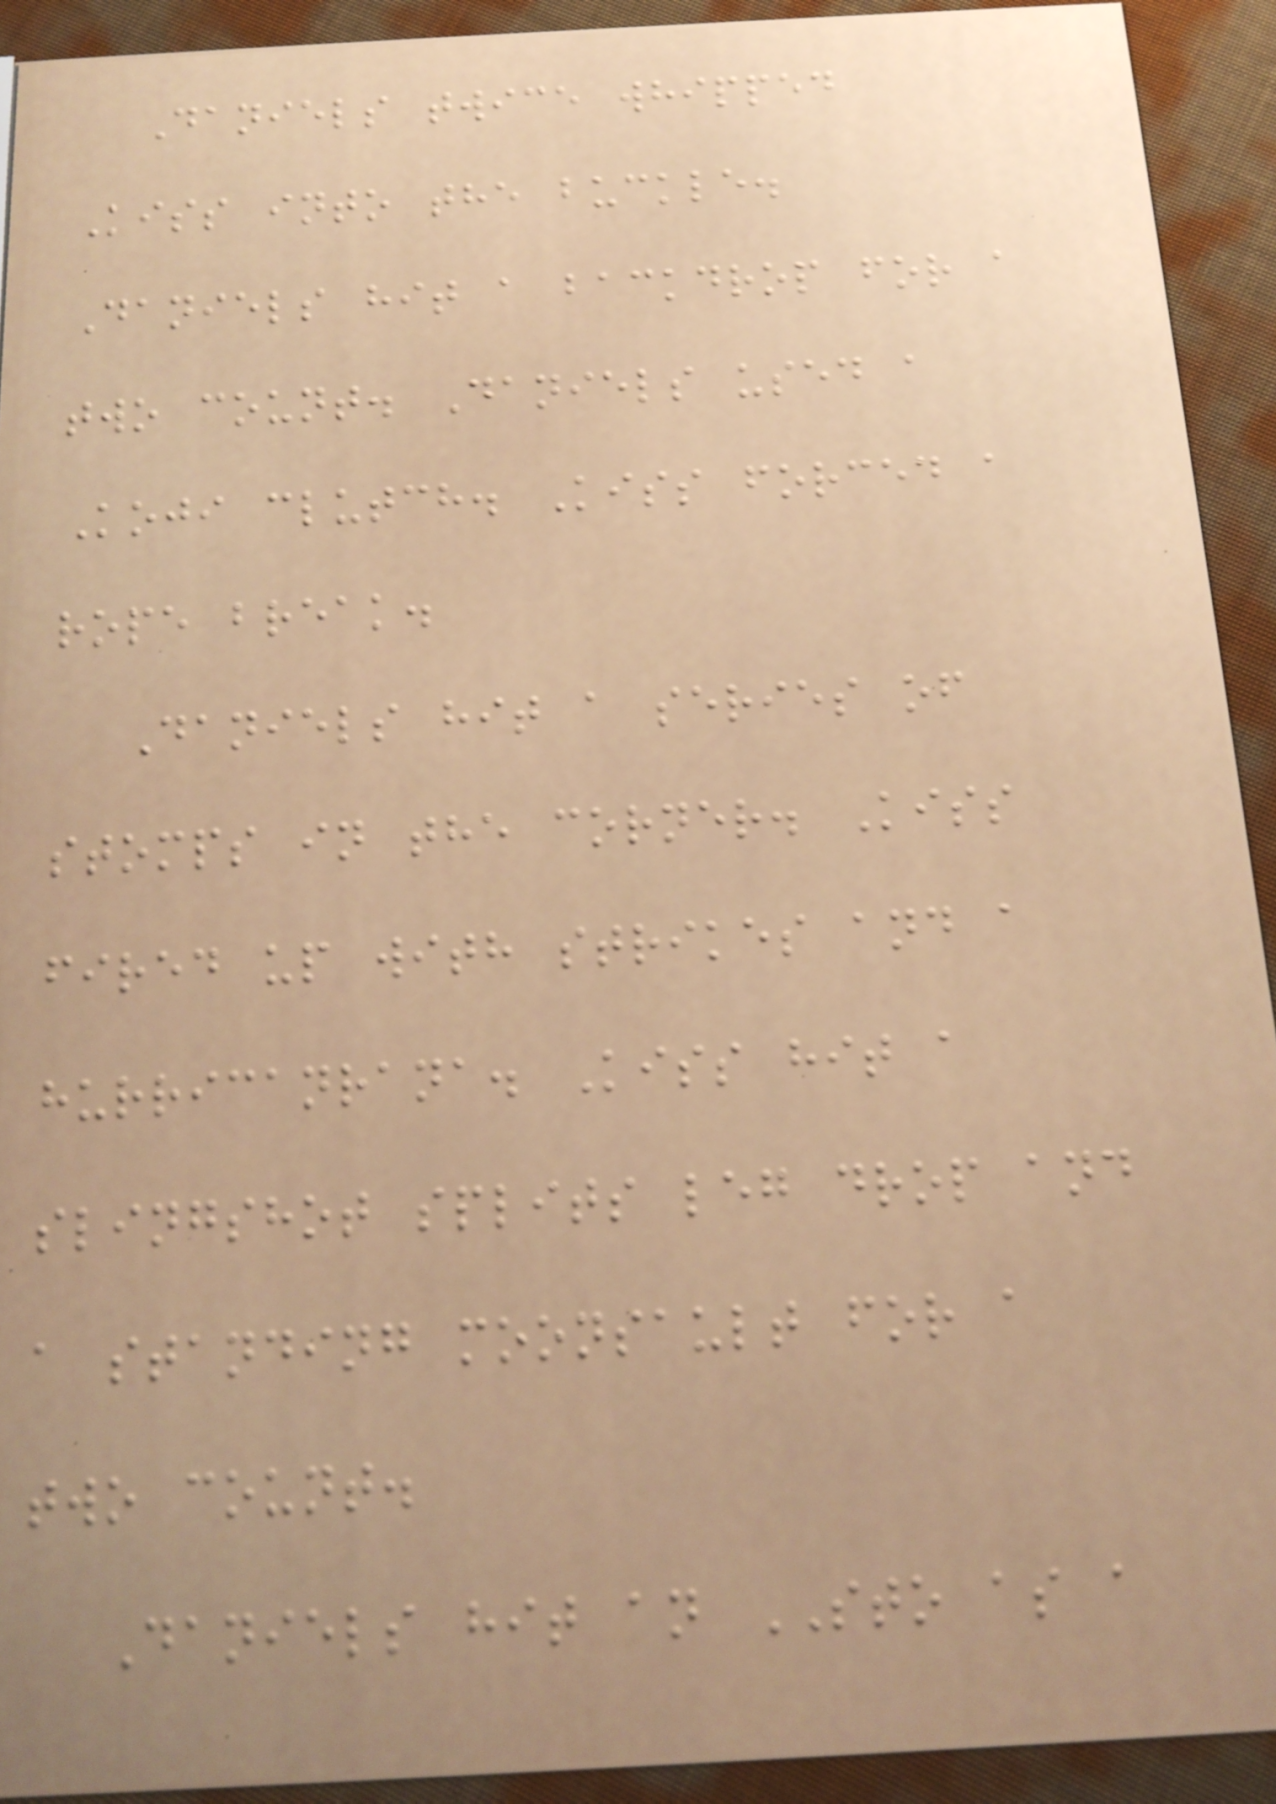Daniels twice whipped
Kiss into the buckle.
Daniels hit a backdrop for a
two count. Daniels used a
Koji clutch. Kiss forced a
rope break.
Daniels hit a series of
stomps in the corner. Kiss
fired up with strikes and a
hurricanrana. Kiss hit a
slingshot splits leg drop and
a standing moonsault for a
two count.
Daniels hit an STO as a
